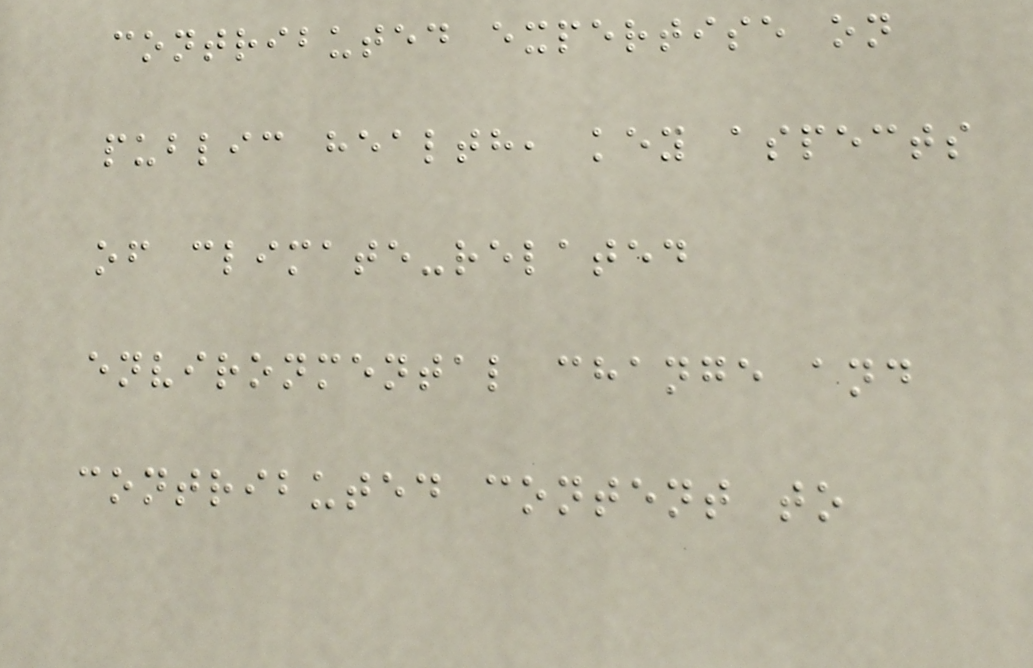contributed expertise on
public health, key aspects
of climate-related
environmental change and
contributed content to
